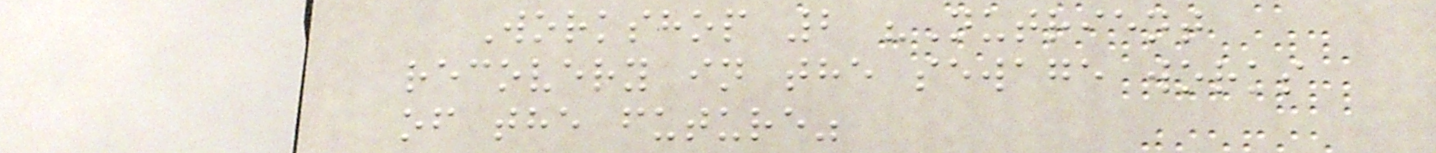Workshop 2 "Nutrient
recovery in the sewage works
of the future"
